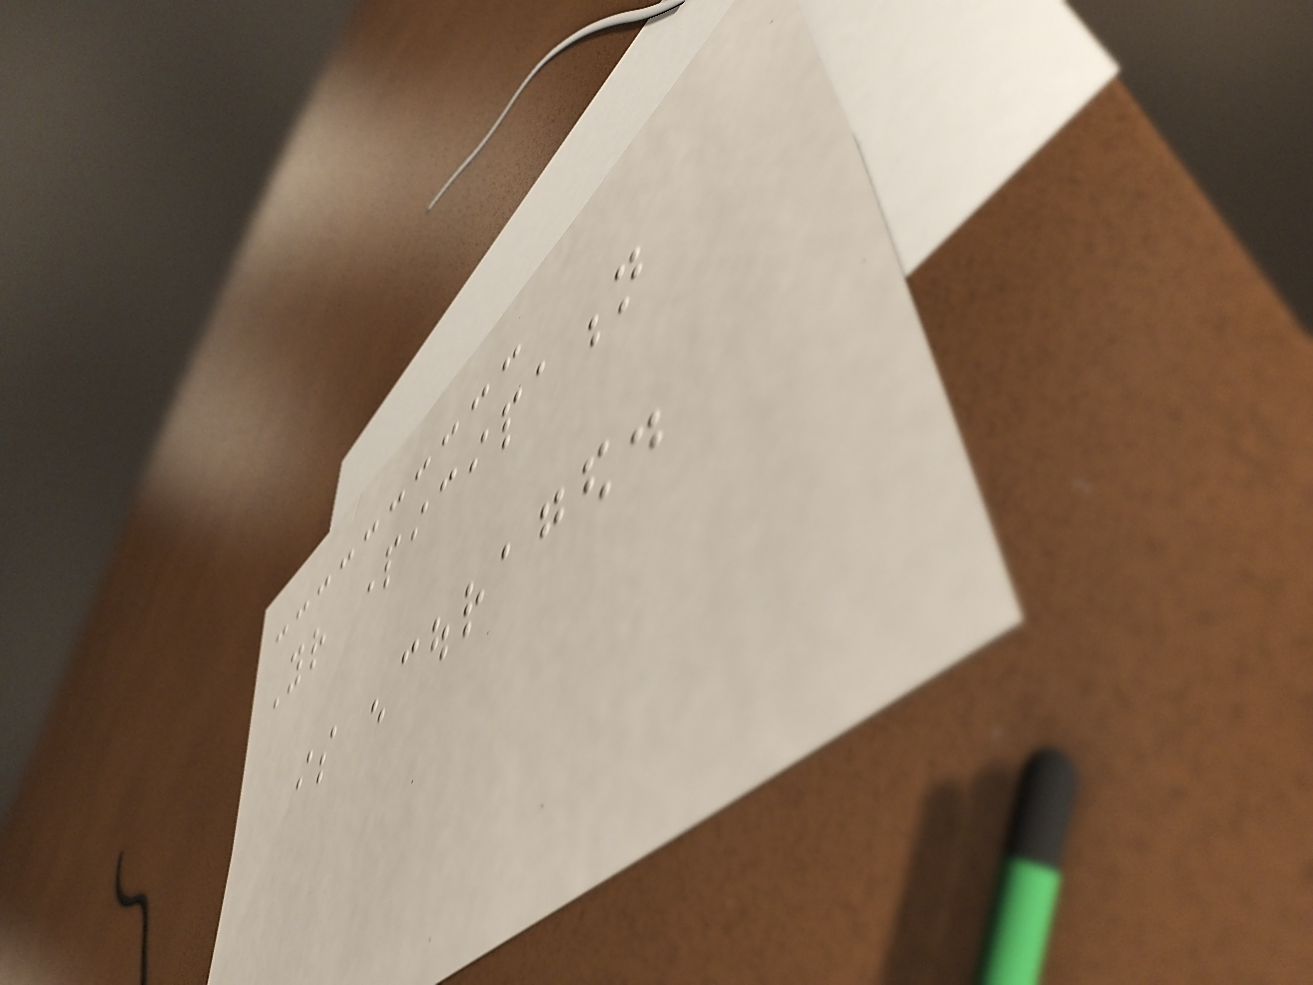Your participation
is encouraged.
